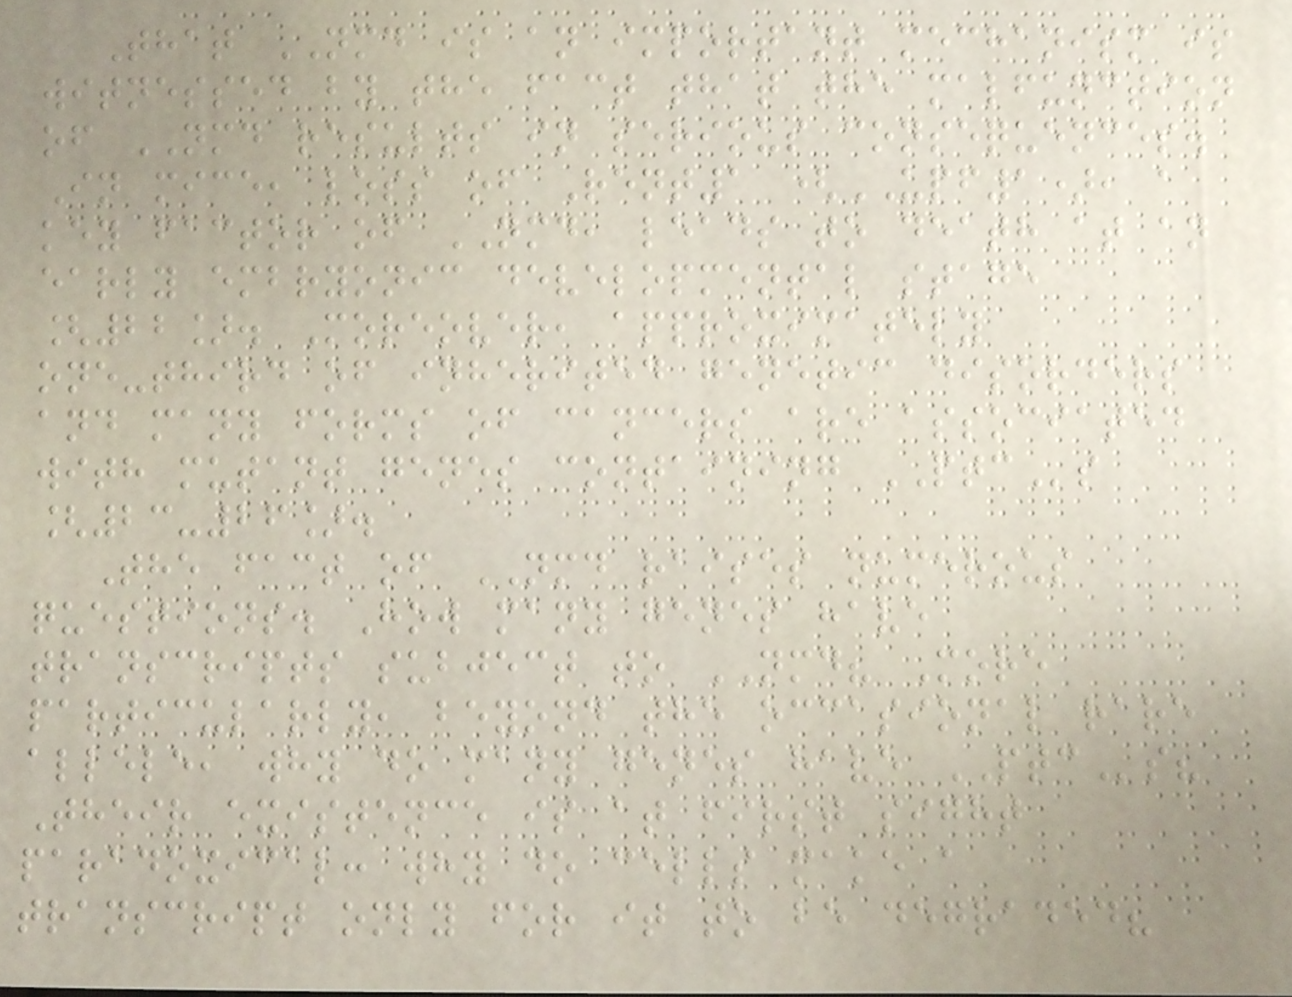That NMD is an important mechanism is
witnessed by the fact that the malfunction
of NMD results in serious consequences.
In mice, loss of Rent1 (UPF1), a
key factor of NMD, leads to death at an
early embryonic developmental stage
[22]. Moreover, approximately
one-third of inherited genetic disorders
and many forms of cancers are associated
with mutant genes containing PTCs
[23-26].
The fact of NMD raises numerous
questions. How many genes have
transcripts subject to NMD? More
particularly, beyond the occasional rare
allele, why do many genes have PTCs?
Their existence is at first sight
paradoxical: why do cells make a
transcript only for it to be degraded?
